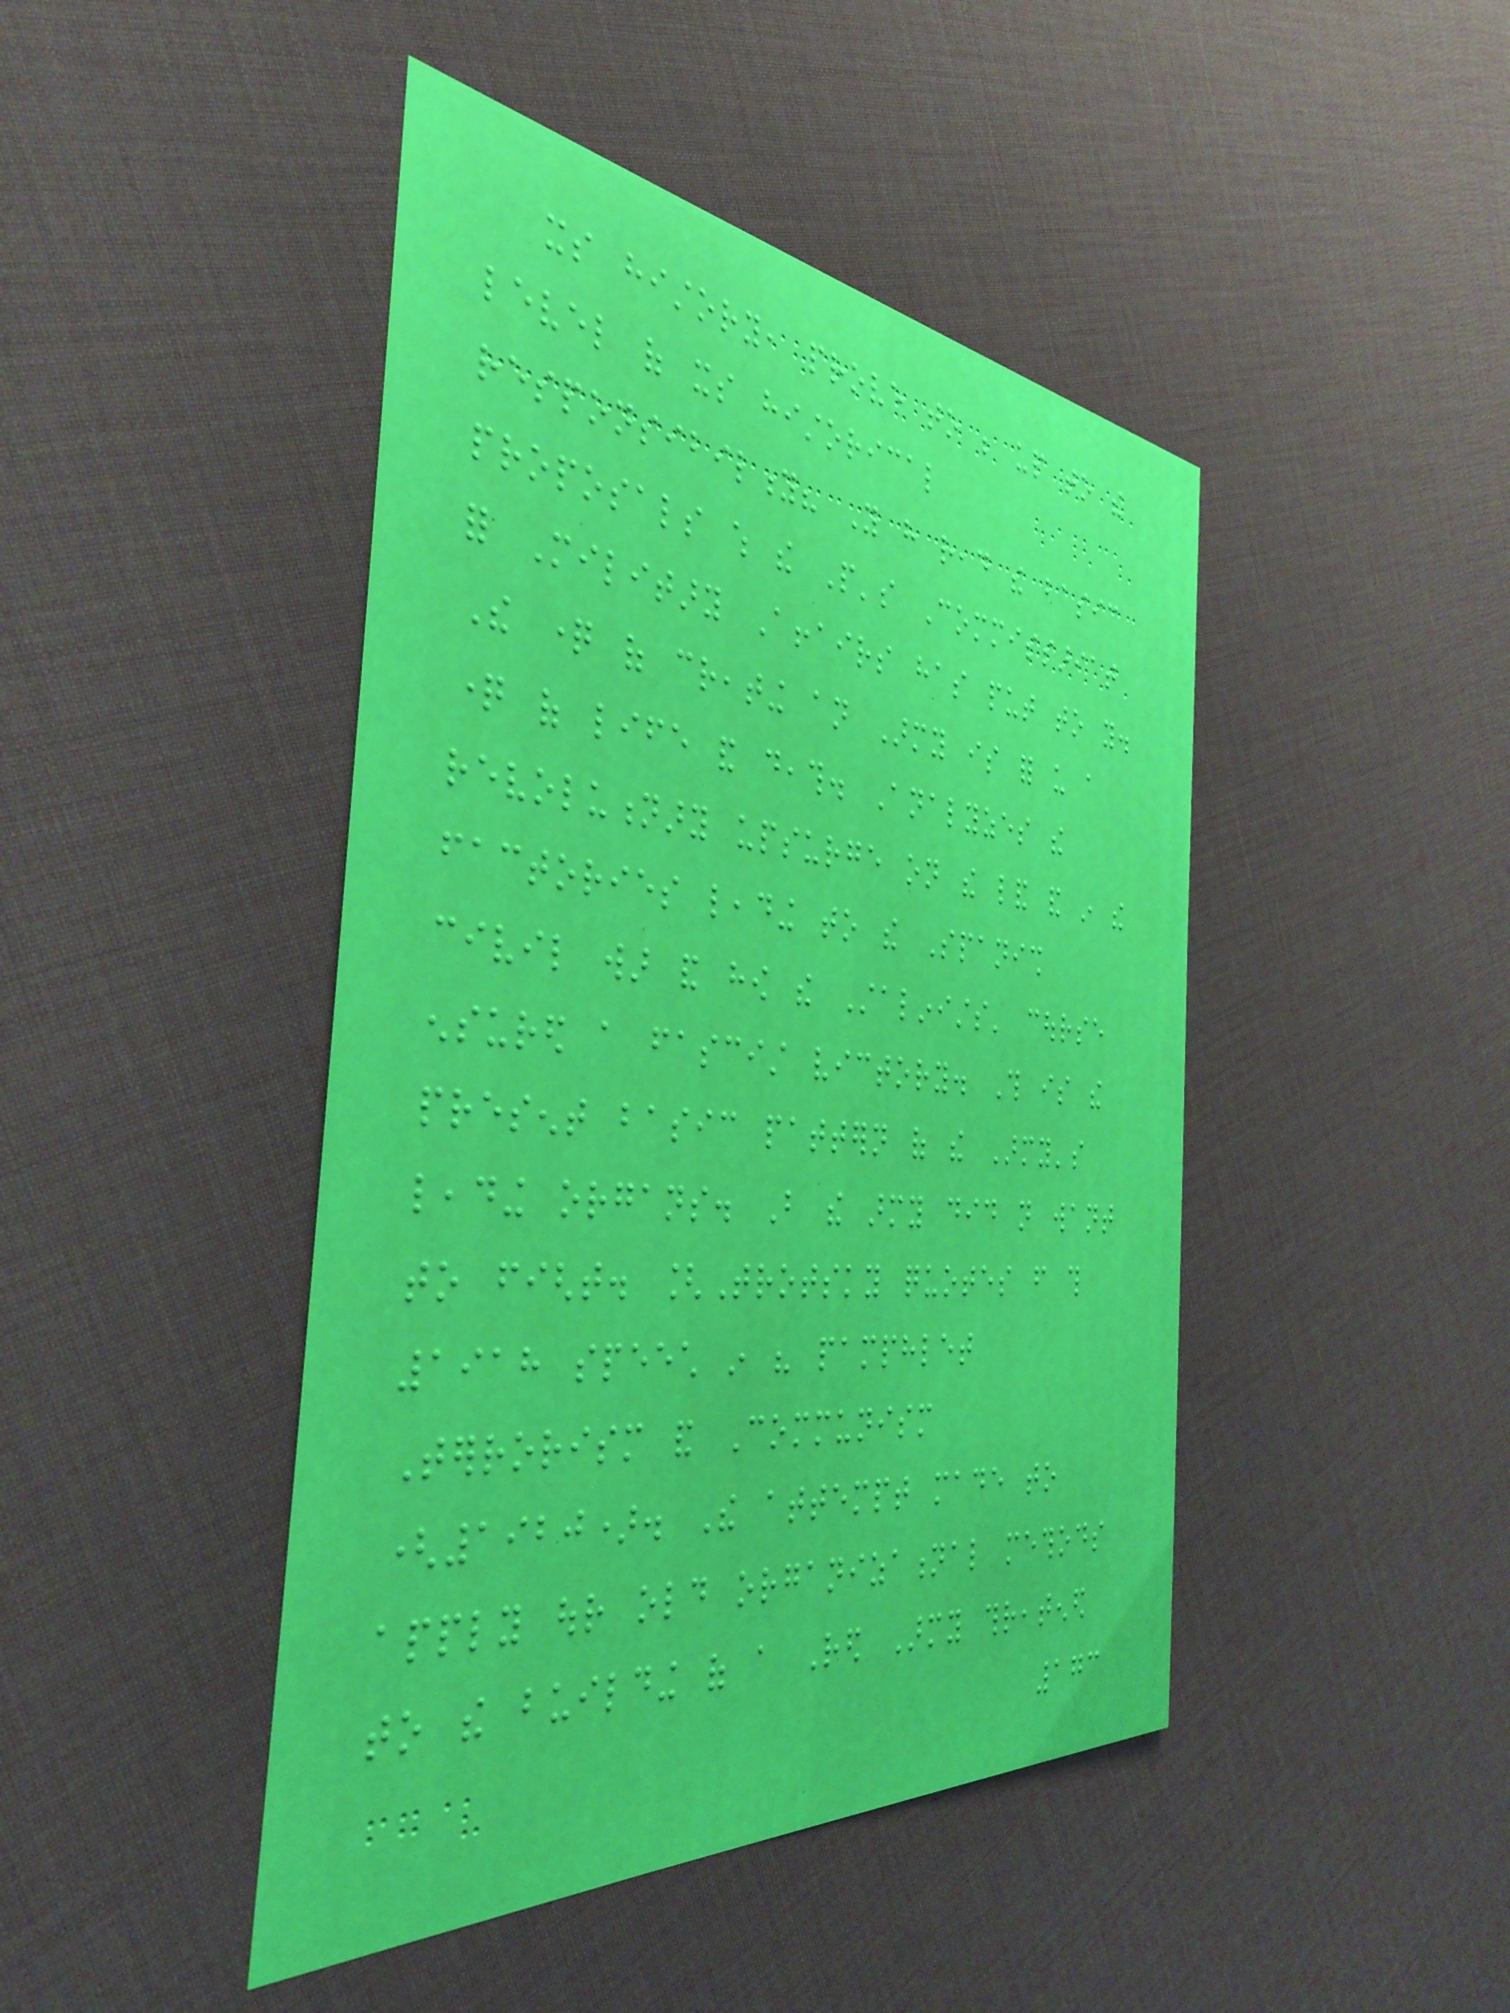its history, prove to be up to the
level of its historical
responsibility? You have read the basic
proposals which the People's Commissariat
for Military Affairs has put to you.
The question of creating an Army is for us a
question of life and death. Analyzes the
revolutionary upsurge on the land and in the
factories leading to the Spanish
civil war and how the Stalinists' course
ensured a fascist victory. This is the
present basic pattern of the Army's
leading organs. But the army did not want
to fight. [Trotsky quotes from this
1918 speech in his pamphlet
Terrorism and Communism
(1920). The attempt made to
apply our old organizational methods
to the building of a Red Army threatened
173
